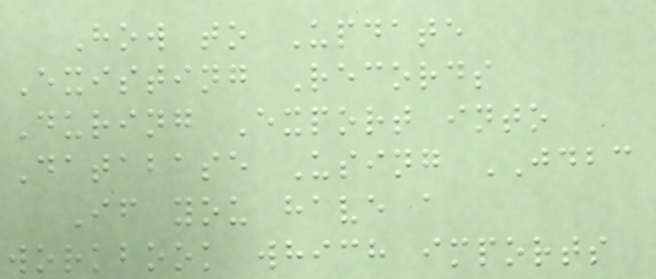How to Update
Existing Records
During Export into
Database Using JDBC
If you have a
workbook which imports
